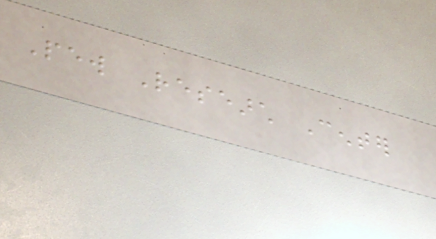Pew Research Center
